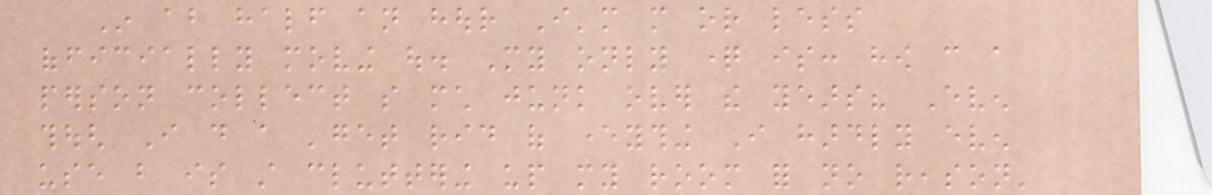In about half an hour I'm more or less
officially moving out. My only question is: how can a
person collect so much junk over the years? Even
though I do a 'get rid of everything I hardly even
use but is still cluttering up my room for no reason'
